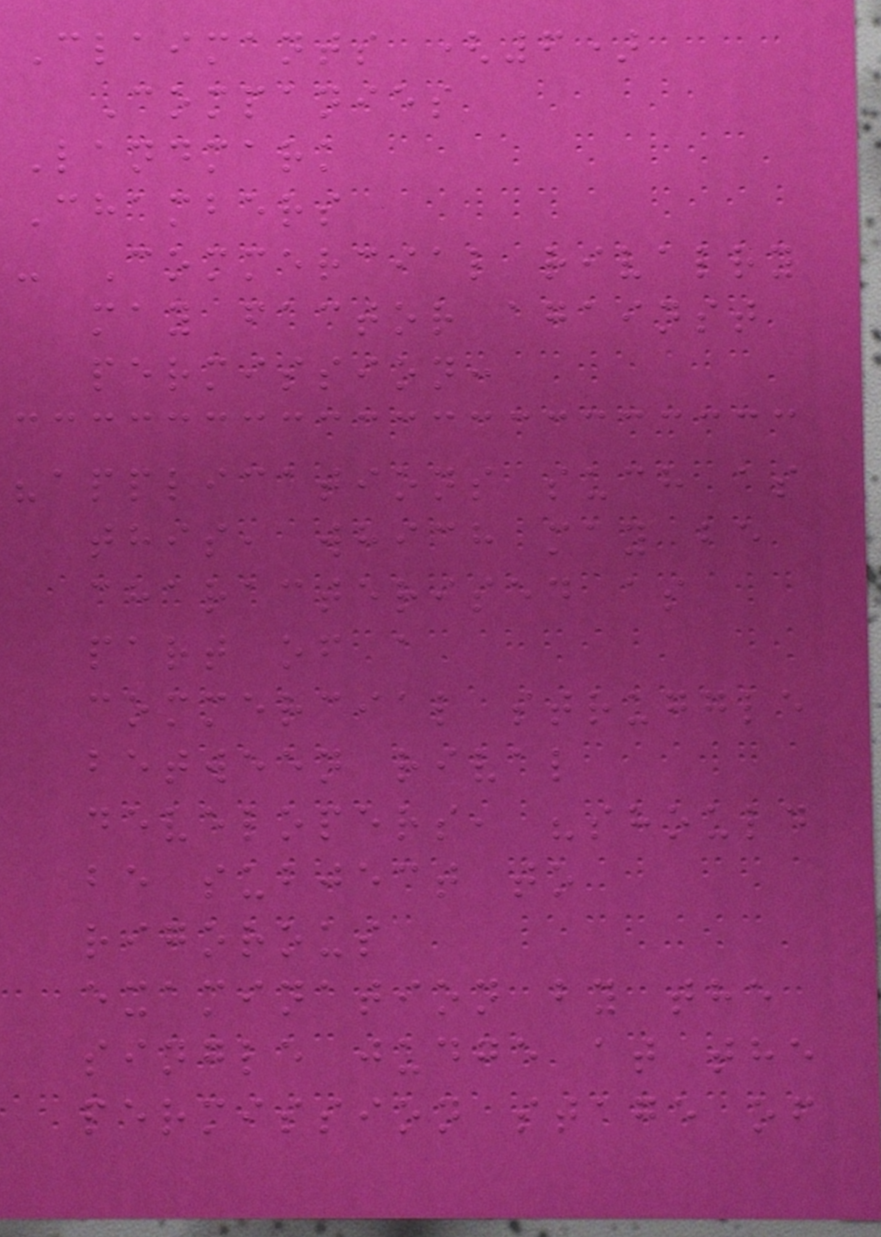Claimants (6)
Companies
Landmark
Chambers
- Commercial rivalry
may factor against
permission:
"applications such as
this, which may be
characterised as
part of a
commercial struggle
between rival
developers, "should
be subject to
rigorous
examination by the
single judge at the
permission stage of
